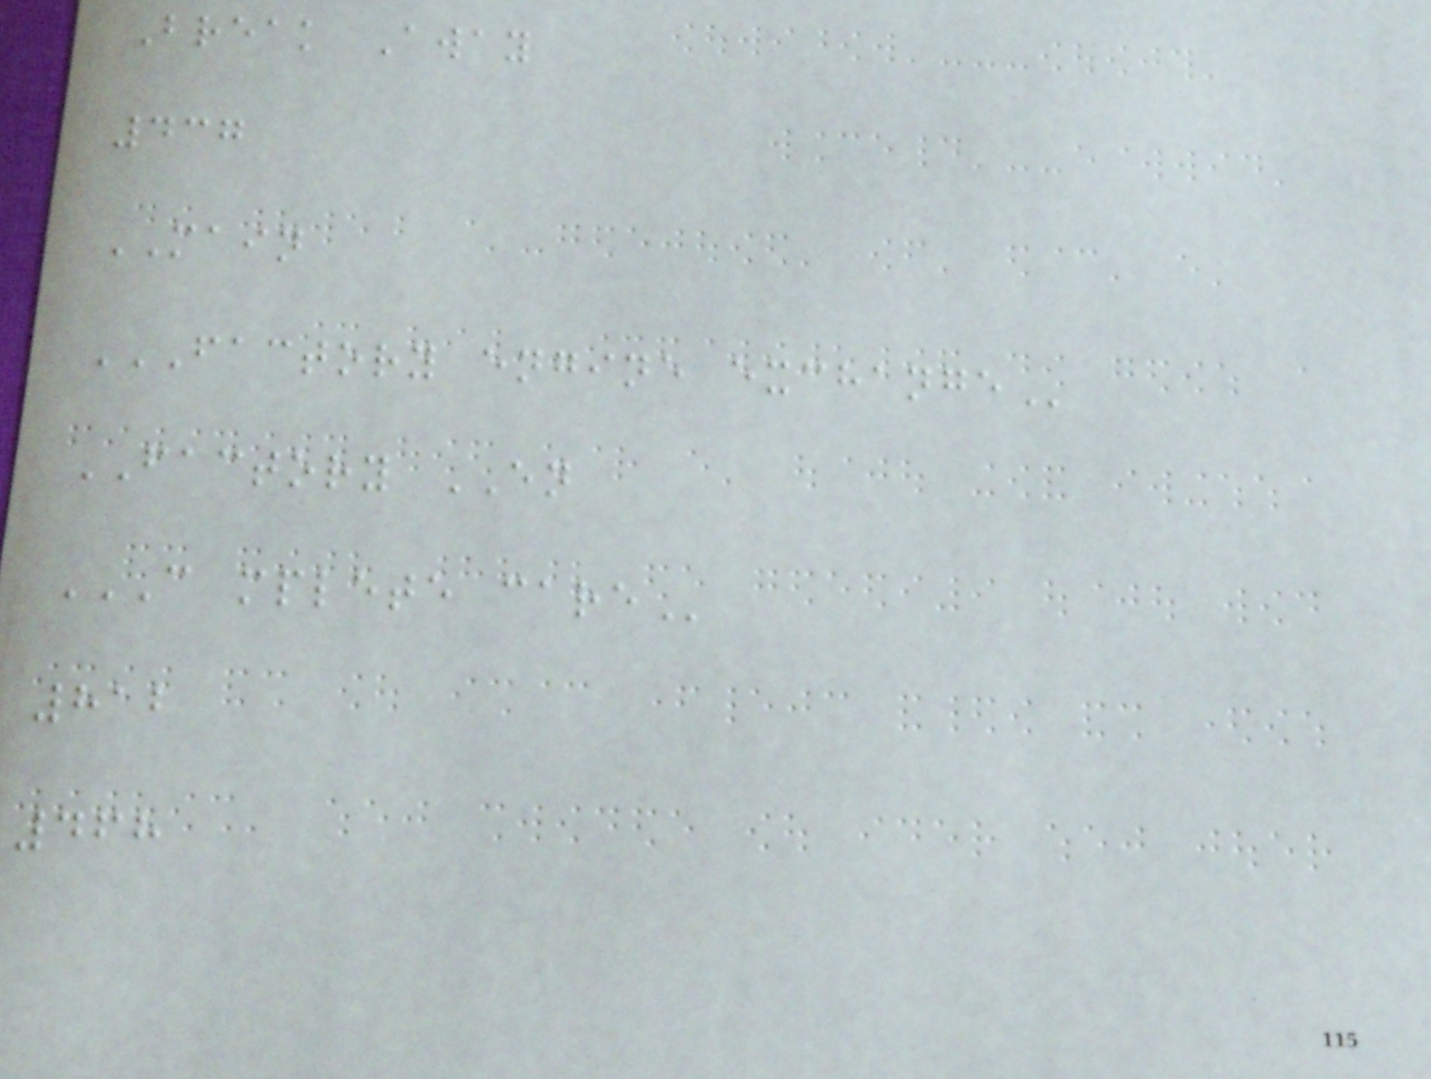Break Away
437
MAIN
FACTORY ENGINE EXCHANGE
FACTORY EN
C MPLETE CARE
812
468
